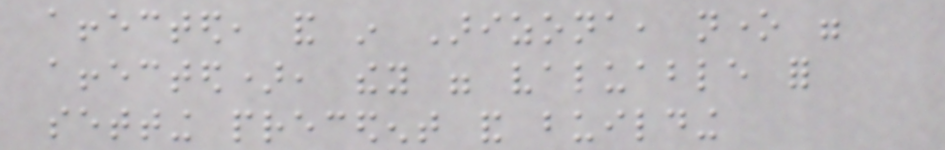affected, and in Arizona, none were
affected), they were valuable for
setting precedent and building
